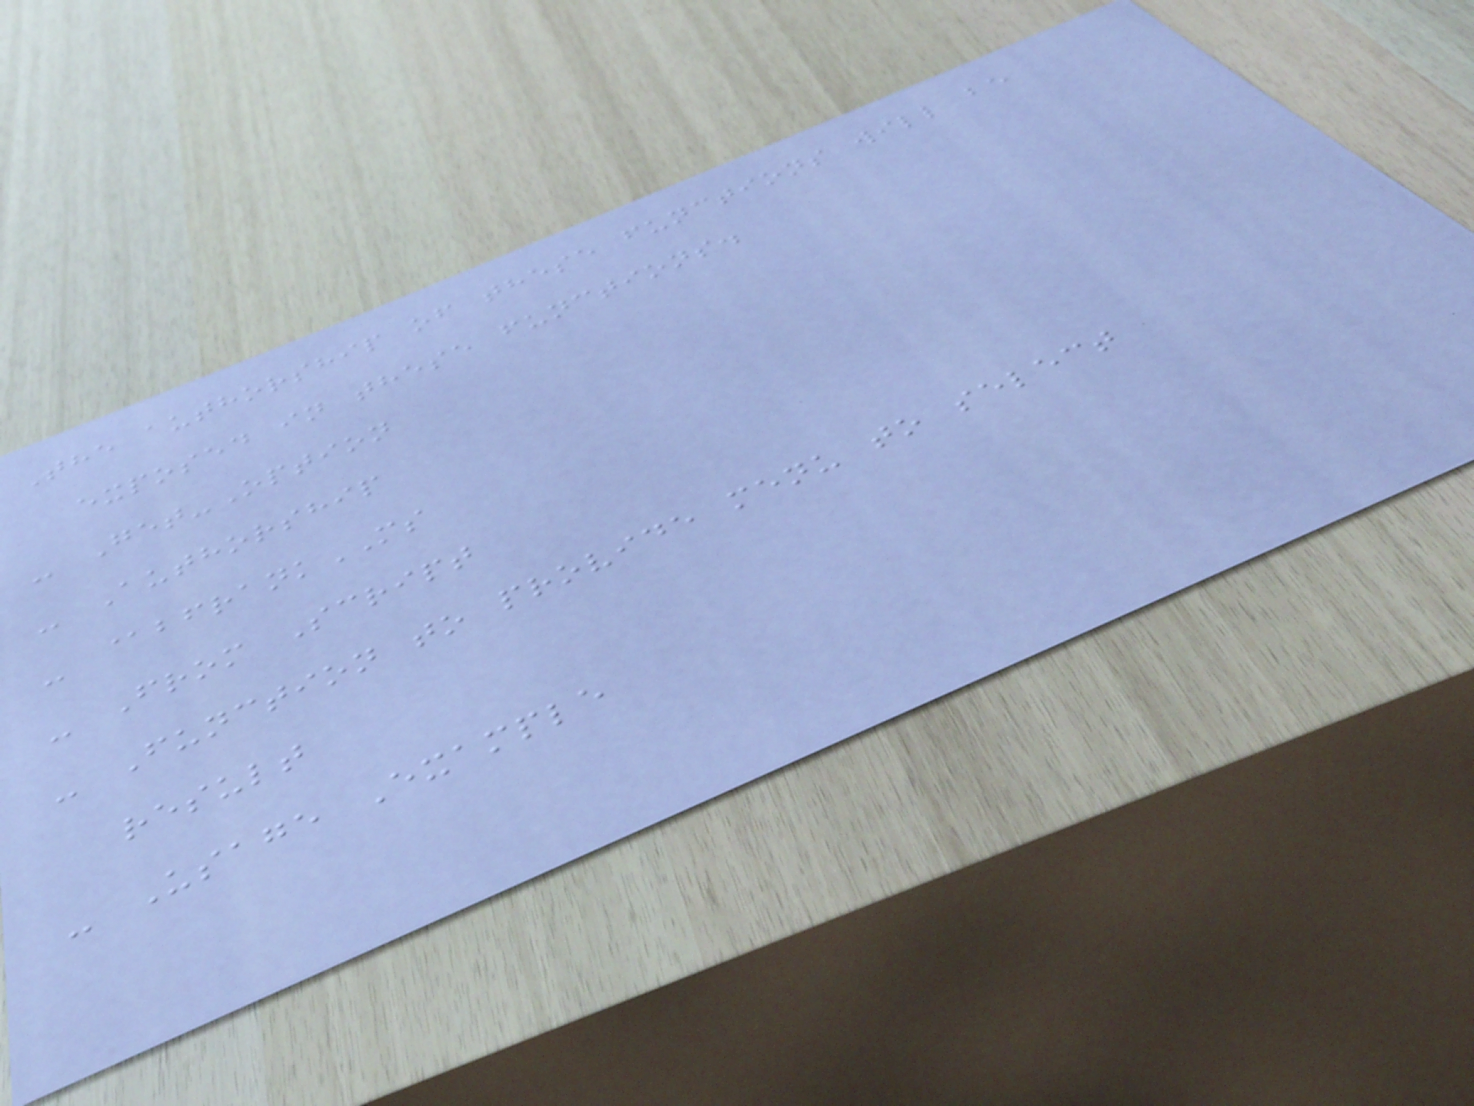The authorship of these functions will be
exposed in these functions.
- Get-Option
- Authorship
- @bfrankMS
- From Script
- Function to provide menu to select
result
- Usage Example
